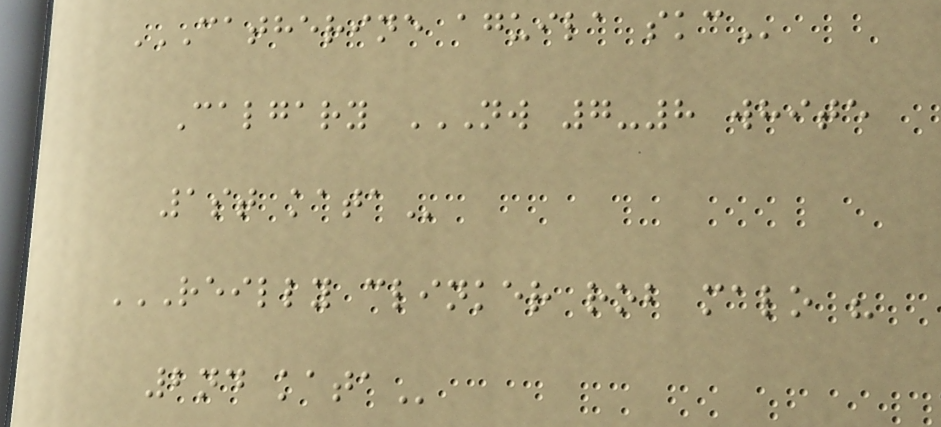CATHERINE AGUILA SKC
Calgary NW 7-8 WHITE
1ST KATA
REILLY CLINKER ROB MALO "
2ND KATA
